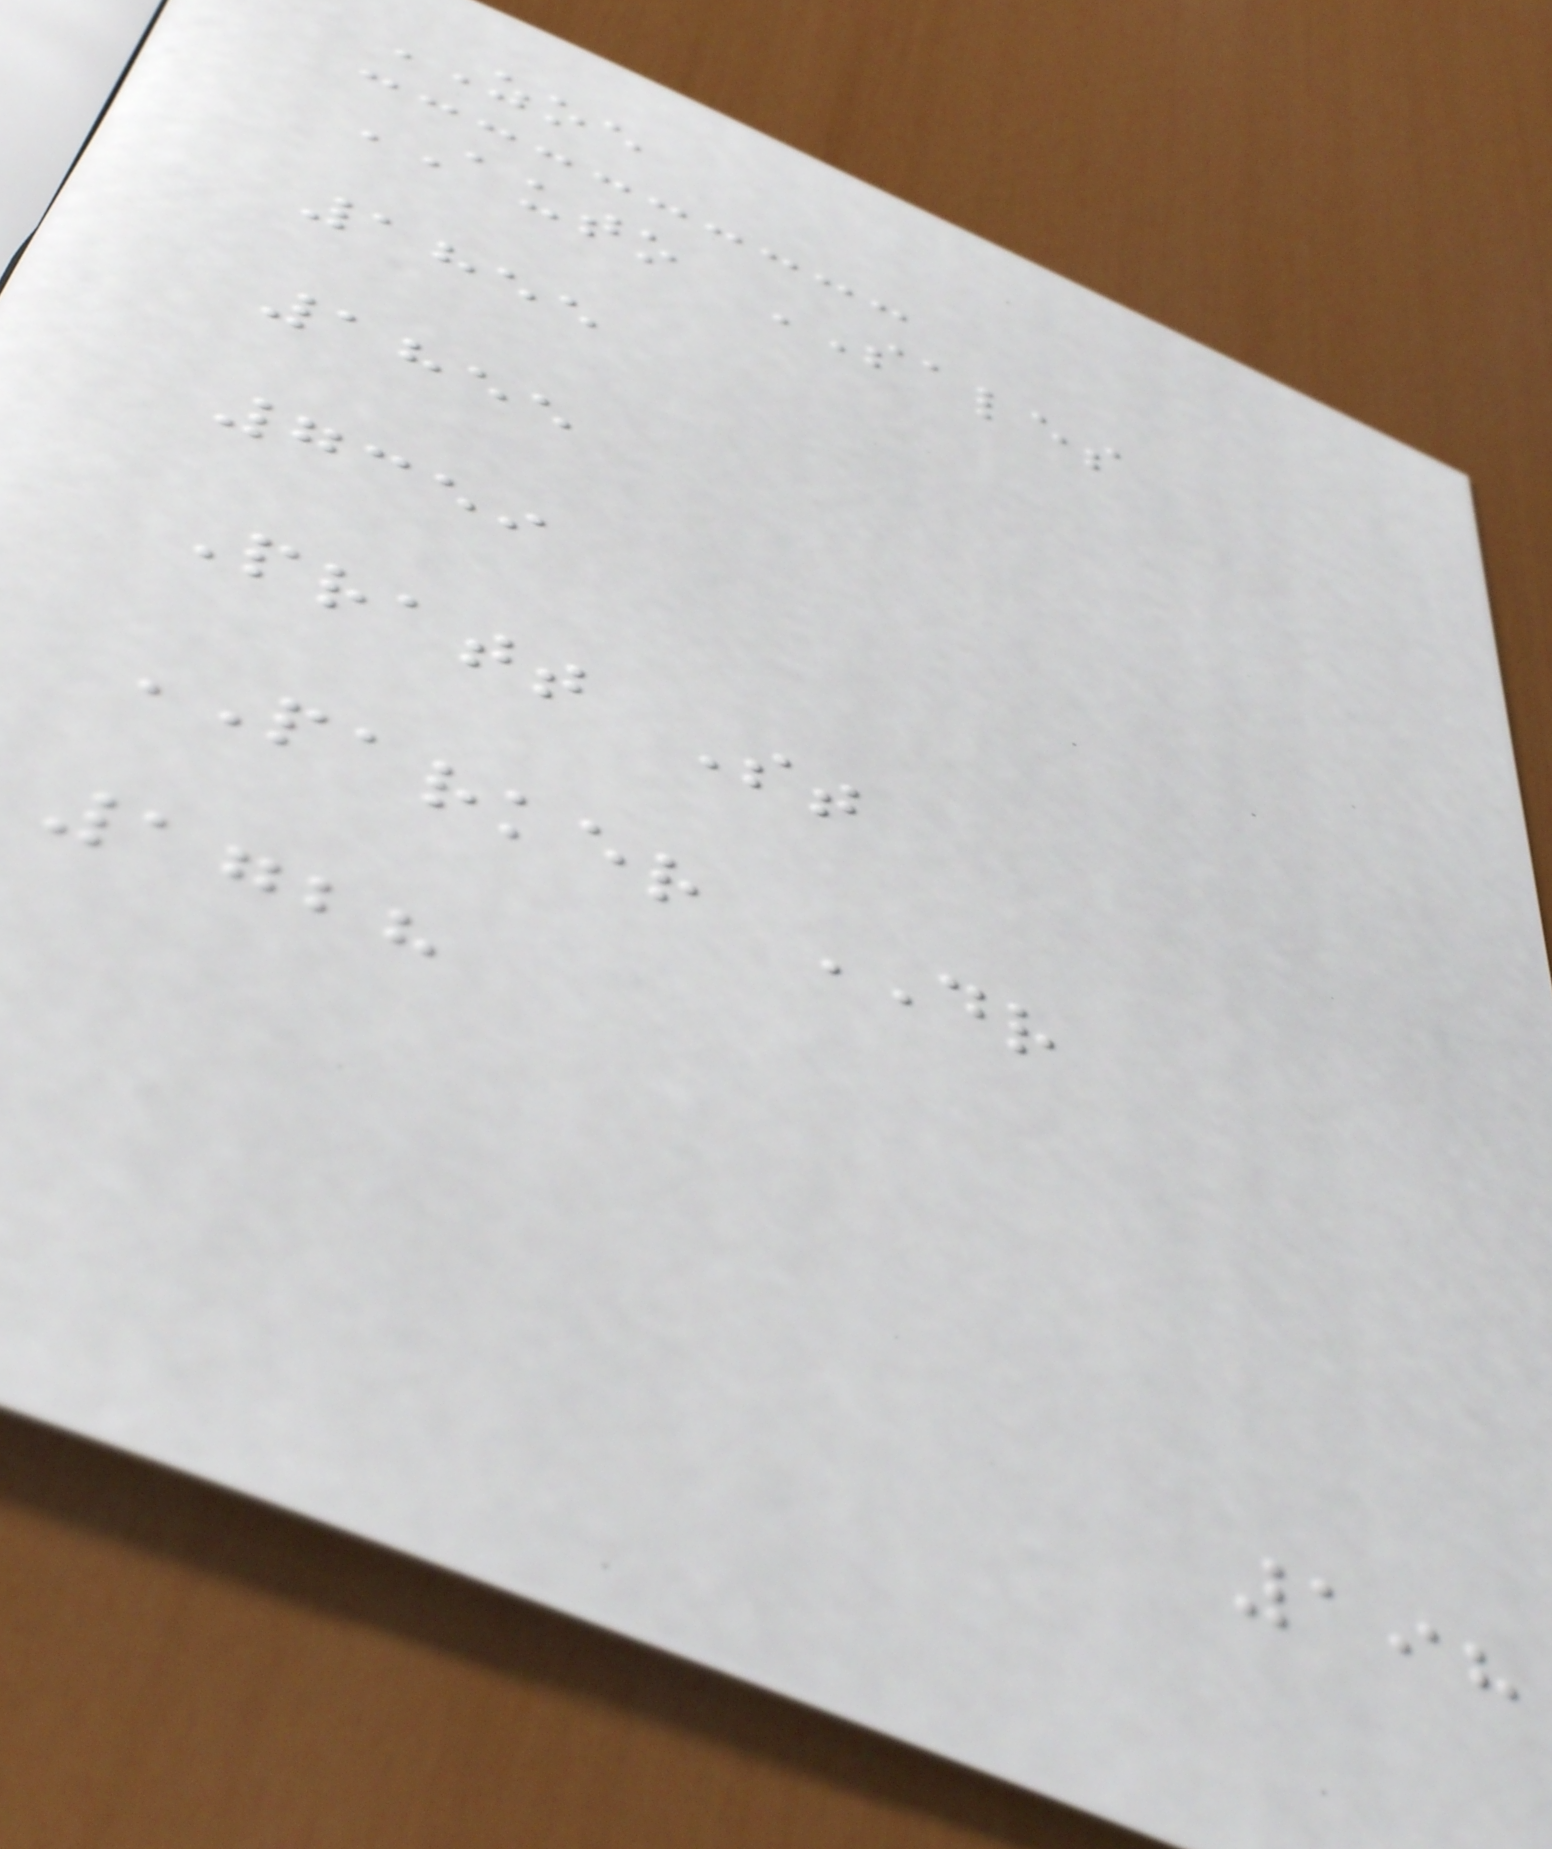ZOE
AUTO SALES
1855
1855
7359
Pratt St
PARKER DR
1728
198
